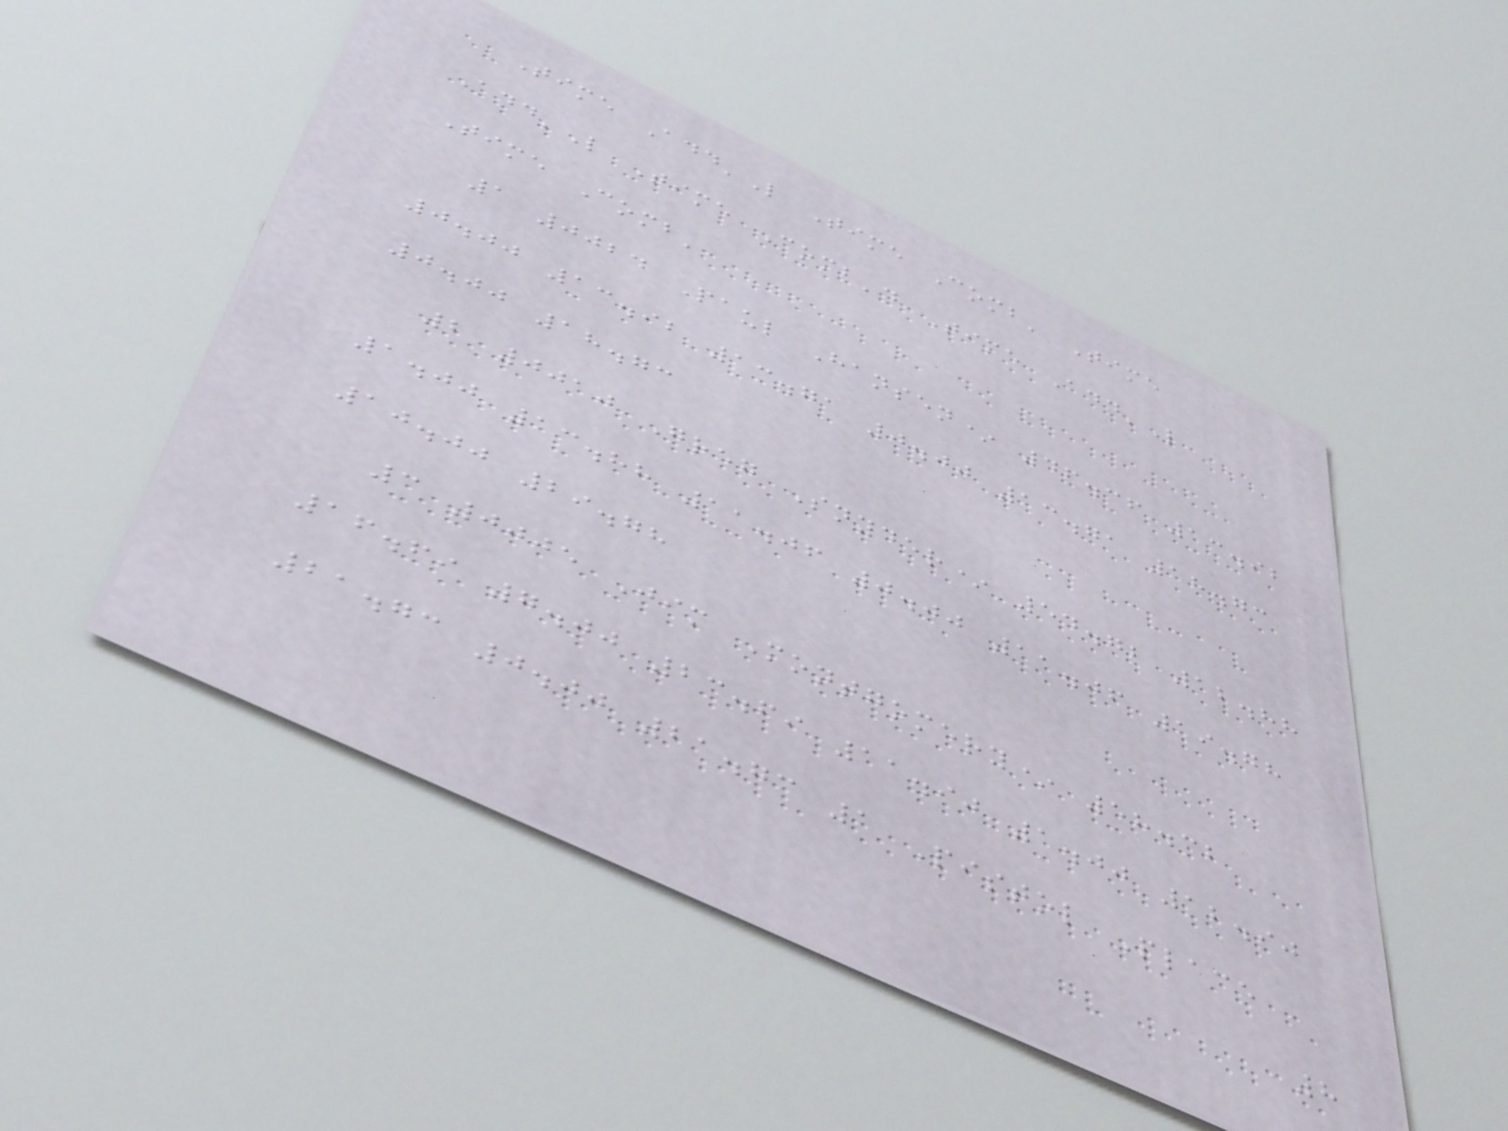Time Add'L Time Comb' Time
Add'L Time Comb'd Time Add'L
Time Comb'
1 0024 Paul Hansen* 46.36 13.92
0.00 13.92 13.71 0.00 13.71 18.73
0.00 18.73
2 0010 Greg Snyder* 54.72 12.88
1.00 13.88 11.06 0.00 11.06 19.78
10.00 29.78
3 0005 Jim Montgomery* 58.32
16.69 7.00 23.69 11.90 1.00 12.90
21.73 0.00 21.73 1 Pistol Place
8
